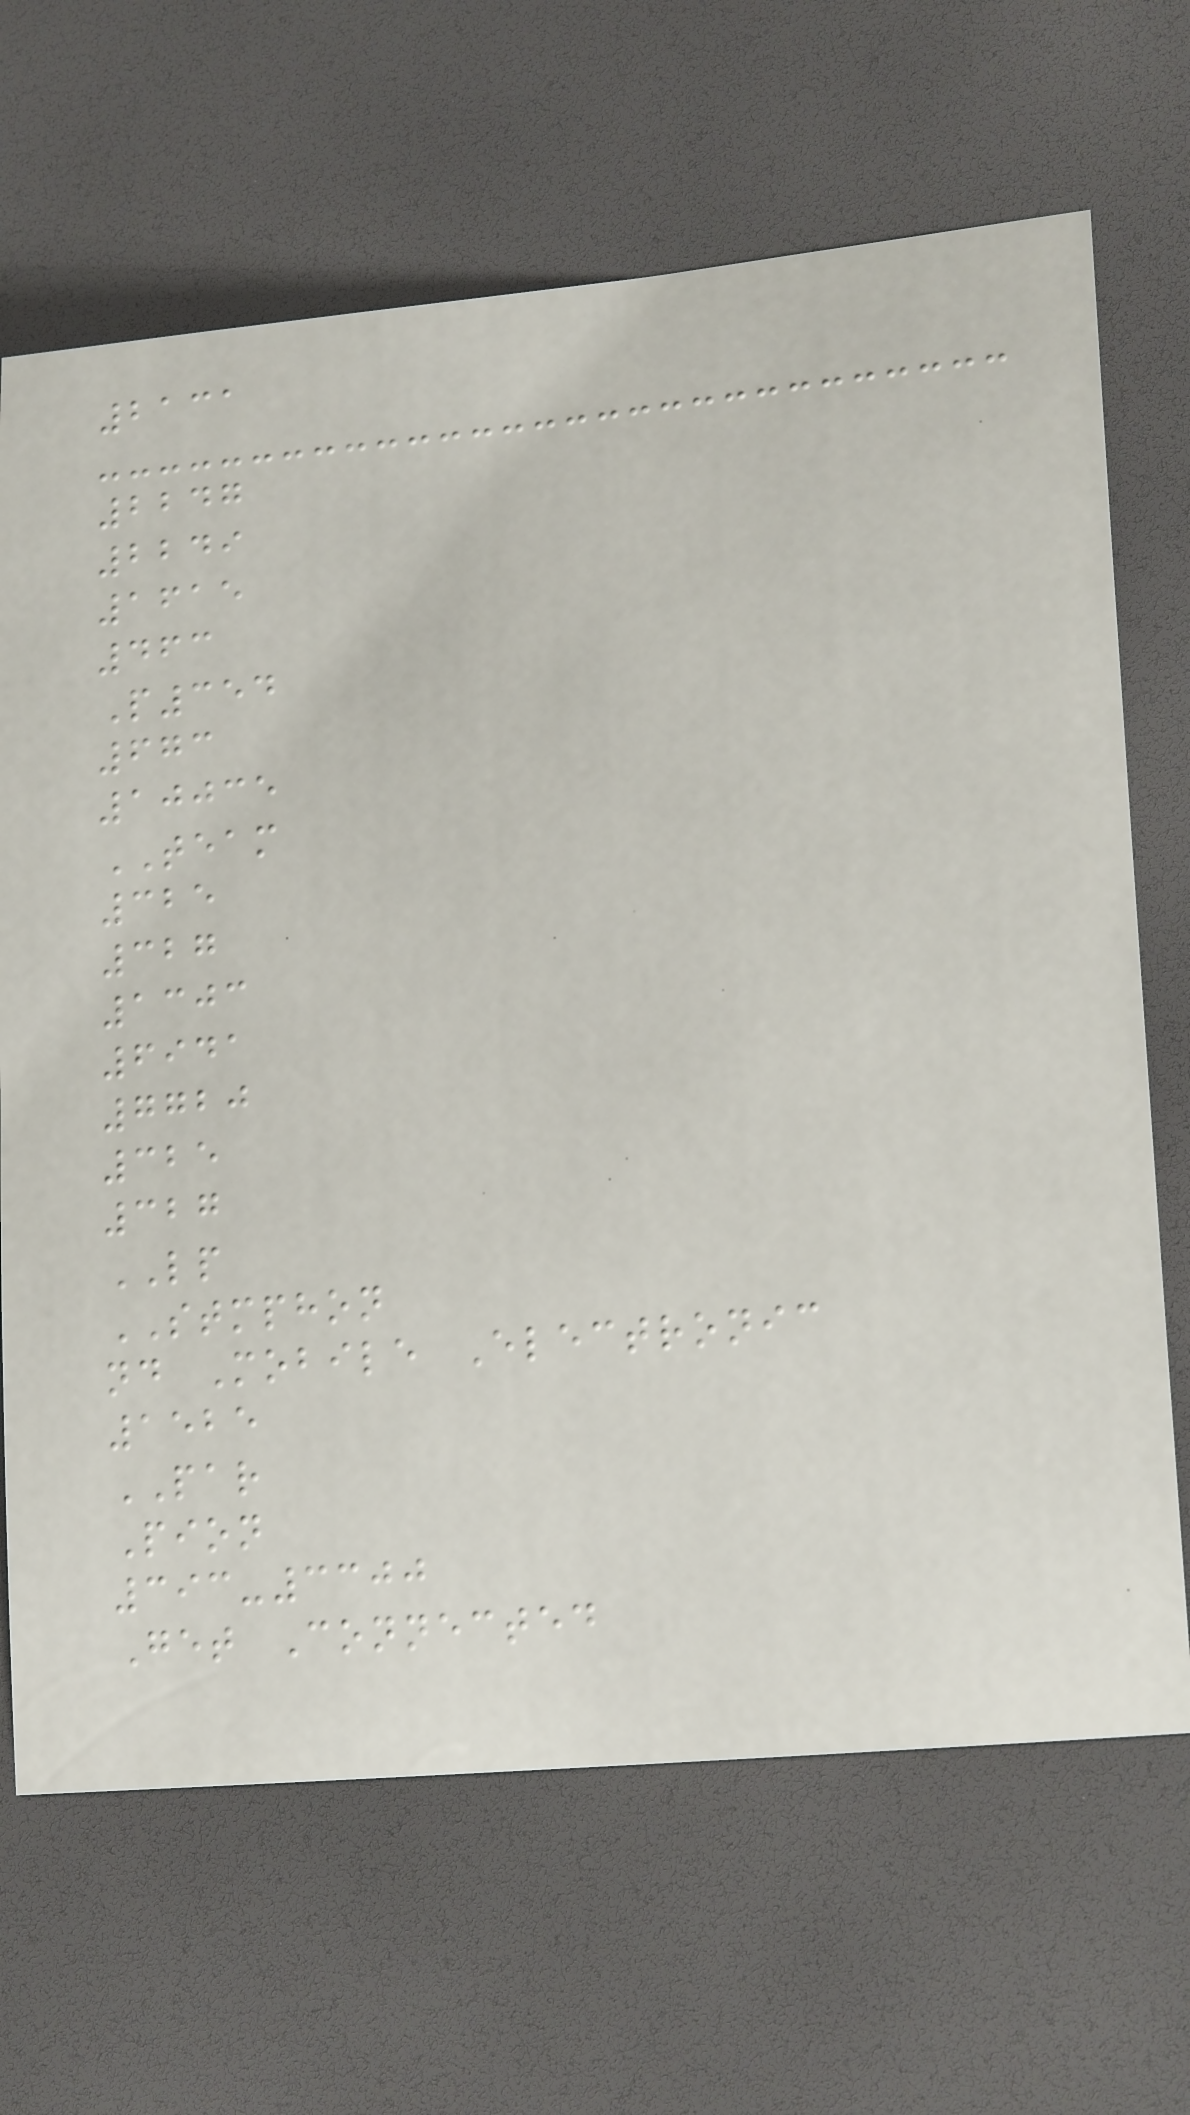2131
2247
2249
1615
463
P354
673
10035
TEAM
325
327
1303
6941
7720
325
327
LP
STMPHON
nd Mobile Electronic
1525
PAR
Pion
393-3300
Get Connected
